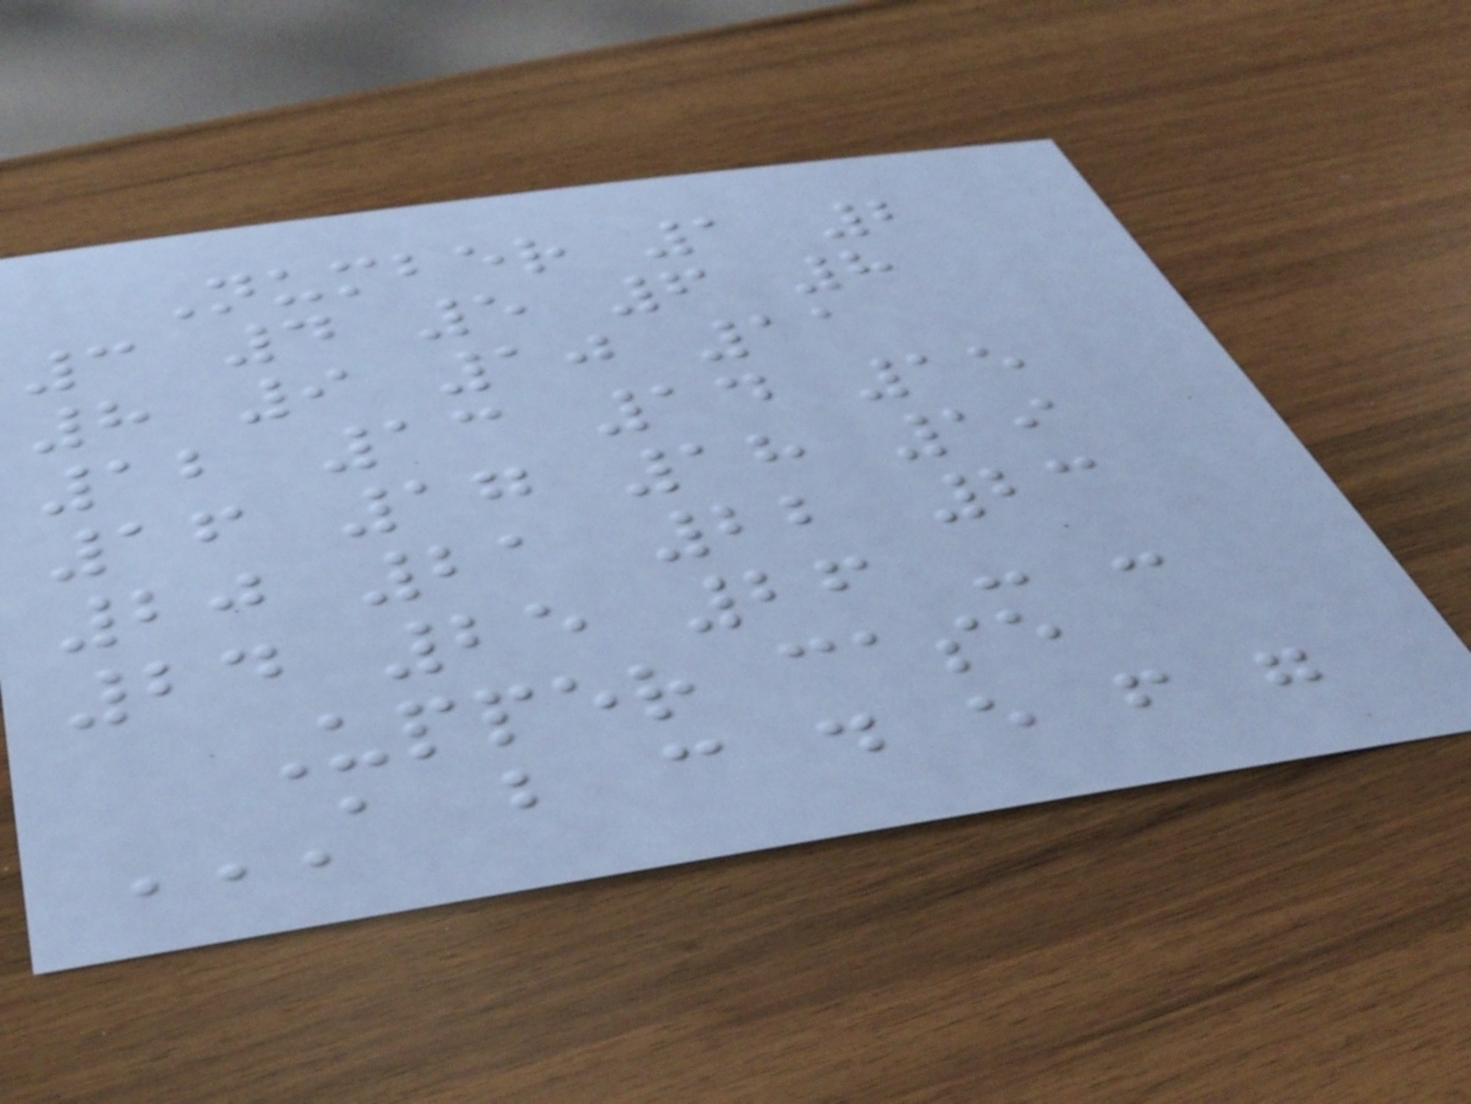Number 1 2
3 4 5 6 8
8 9 10 11
12 13 14 15
16 17 18 19
20 21 22 23
24 25 26 - -
Upper case
A B C D E F G
